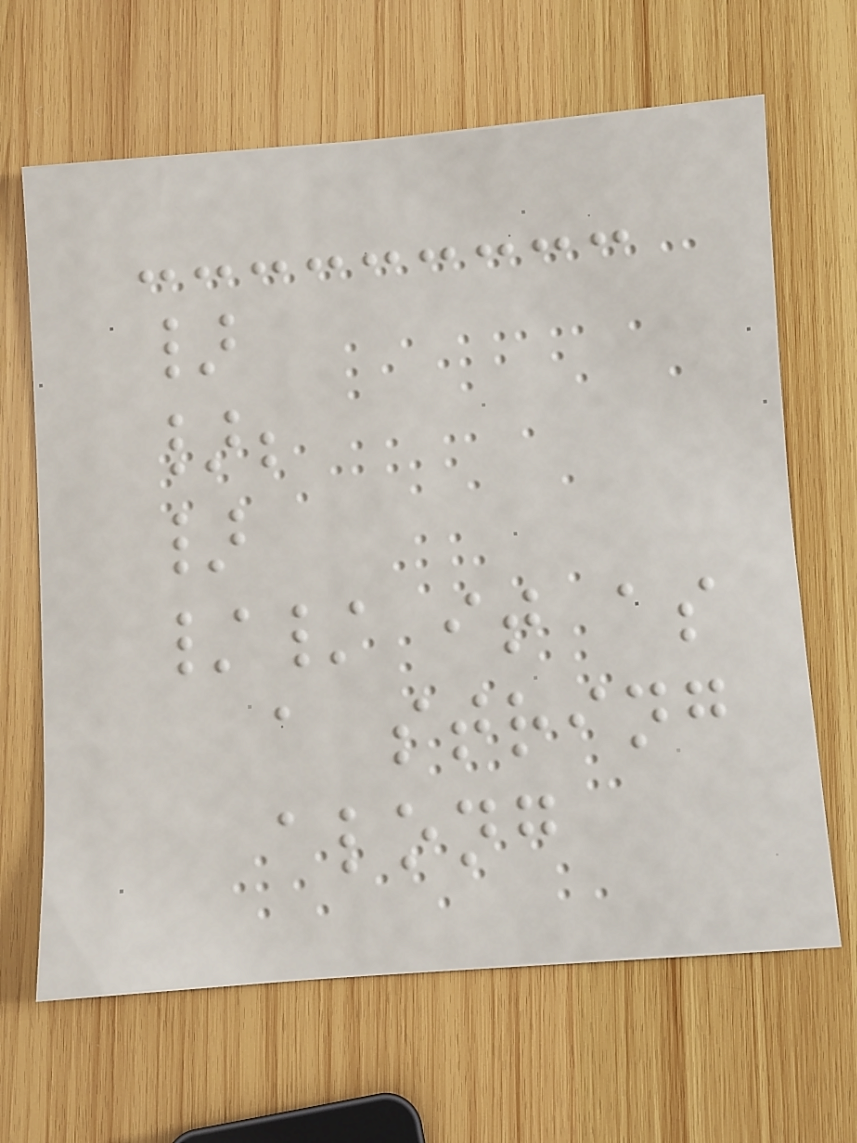}
};
}
// it as
a string
along
